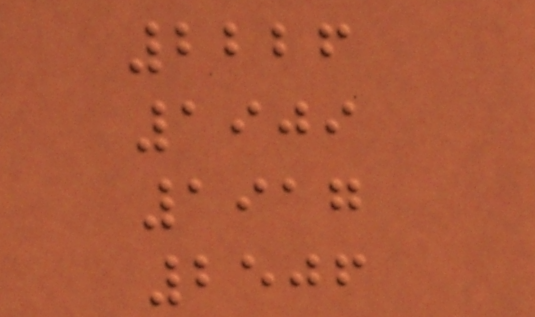2226
1909
1917
2506
